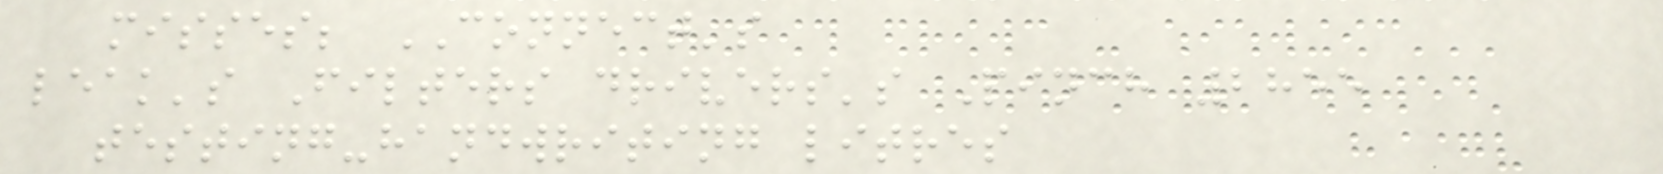misses; CONNECT's
leak's Filters drivers's Pinch 2855
testing-handwriting litres
